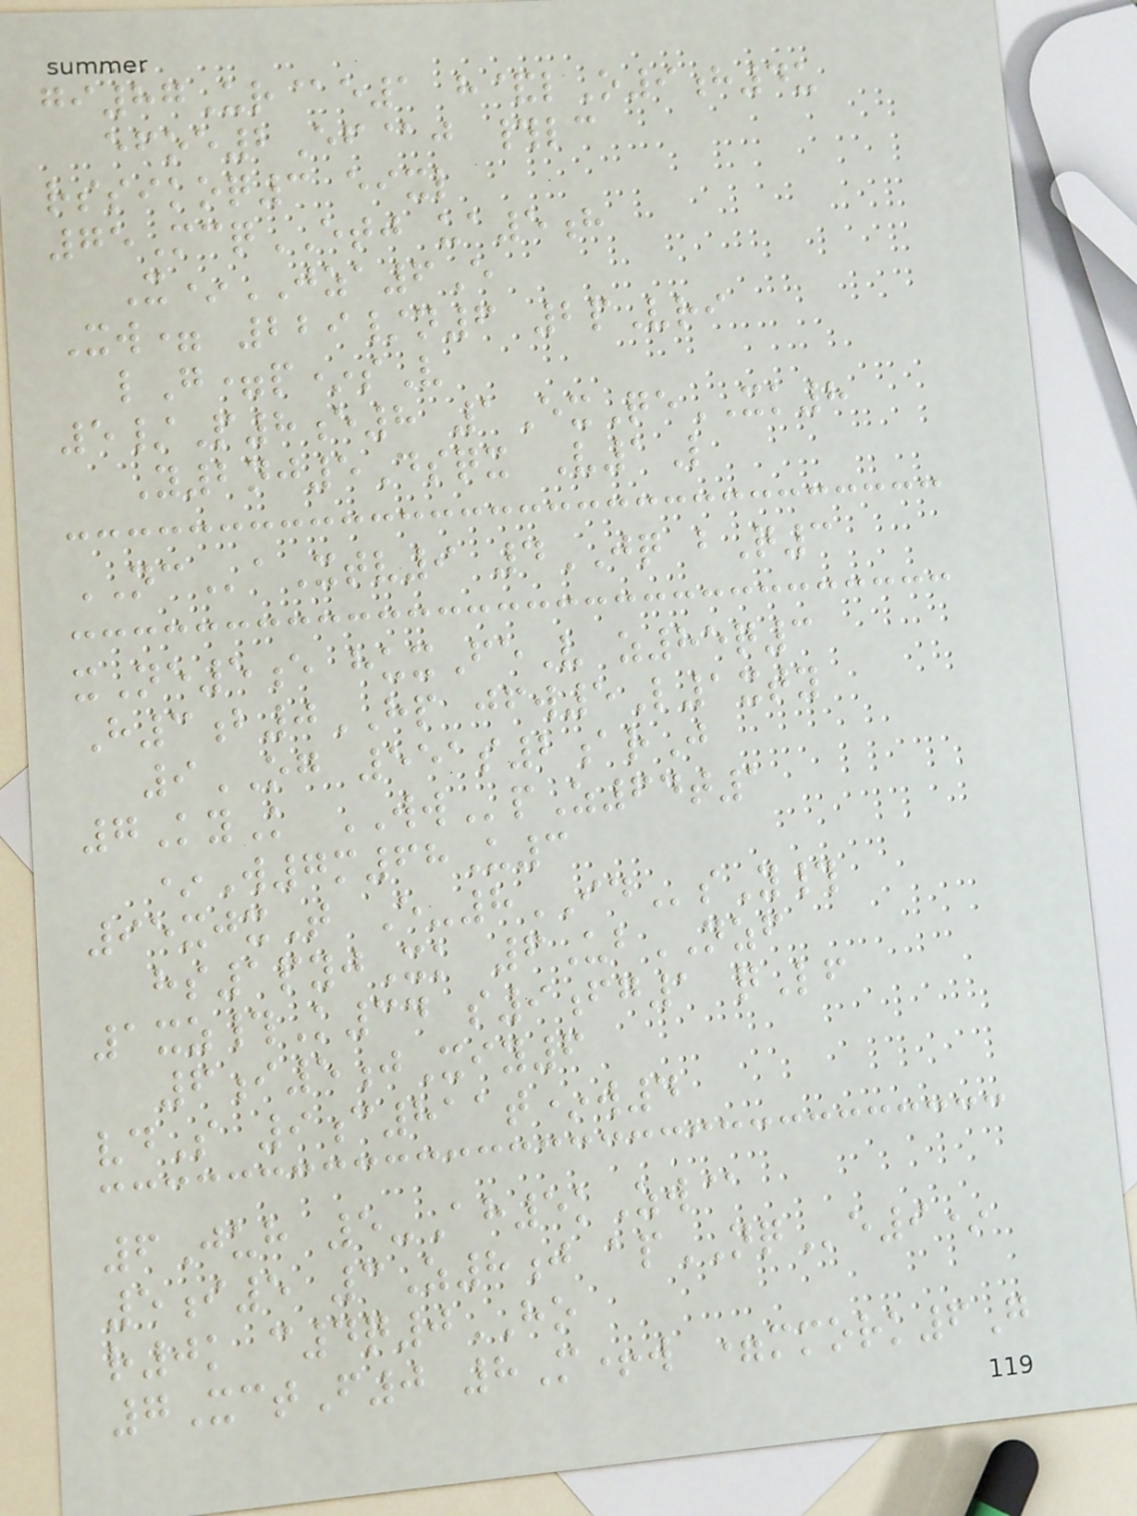gi87Ur@e1 h&lO9h4u
efoe2Ef@j #lc
rssikoq3 eixl
75McqETJ ua5h
X*JZA6E
Xw= 229/n6 2pVri
lG=p*sV
5/P8e8 1ExQeXK8
Y2nj5Dsqx V1L
NCaXtv9 4JQ bQ3
xNe5e huxFeV z85q3
H3b0HP jfw5L1xty
9OG 551s2arJ
7KyK WWpZ64t1
*W7m68U3
95xjxT E-8IDsY#
hs1pyjXk 6UbNZF
1xz#K34 s9fg1 qLf
6i5jXiy6
vdS 9c811t*w4
6Juh 5-Ah5kZw@
5i5 3Z8j apNQe9*
r0k c4q0HO
7XctF0 8M+w =mmork6G
